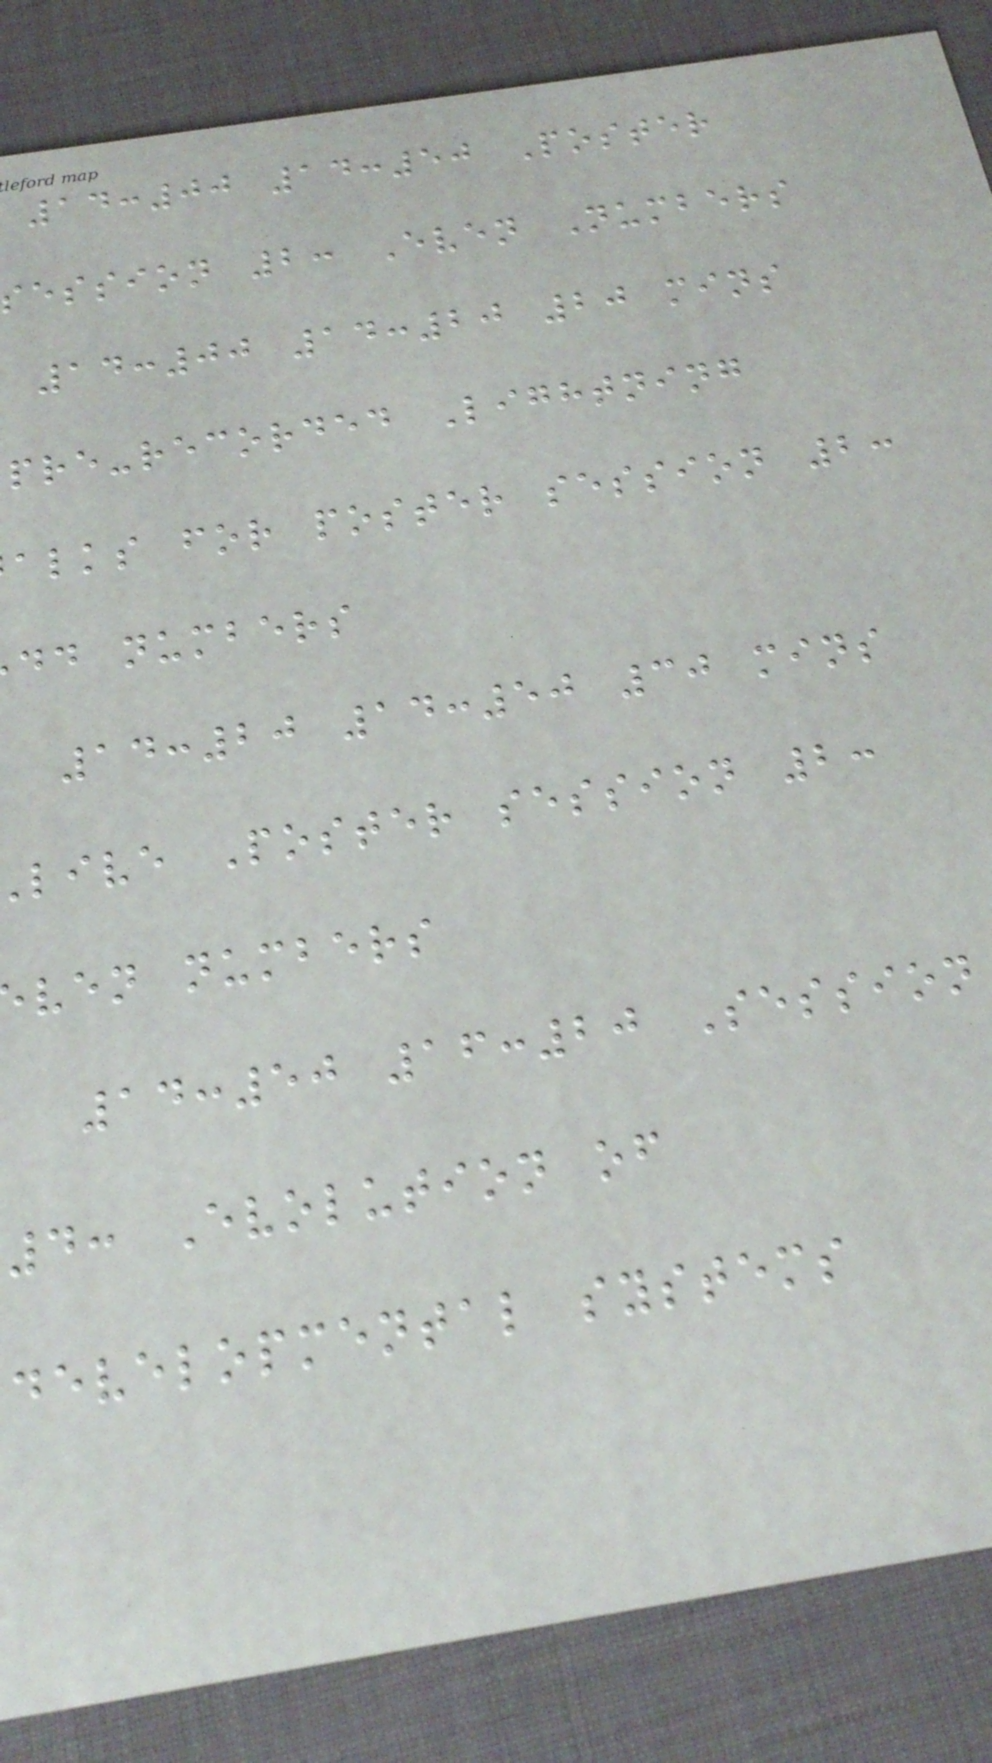14:00 14:50 Poster
ession 2: Even Numbers
14:00 14:20 20 mins
pre-recorded Lightning
alks for poster session 2:
dd numbers
14:20 14:50 30 mins
live Poster session 2:
ven numbers
14:50 16:20 Session
4: Evolution of
developmental systems
